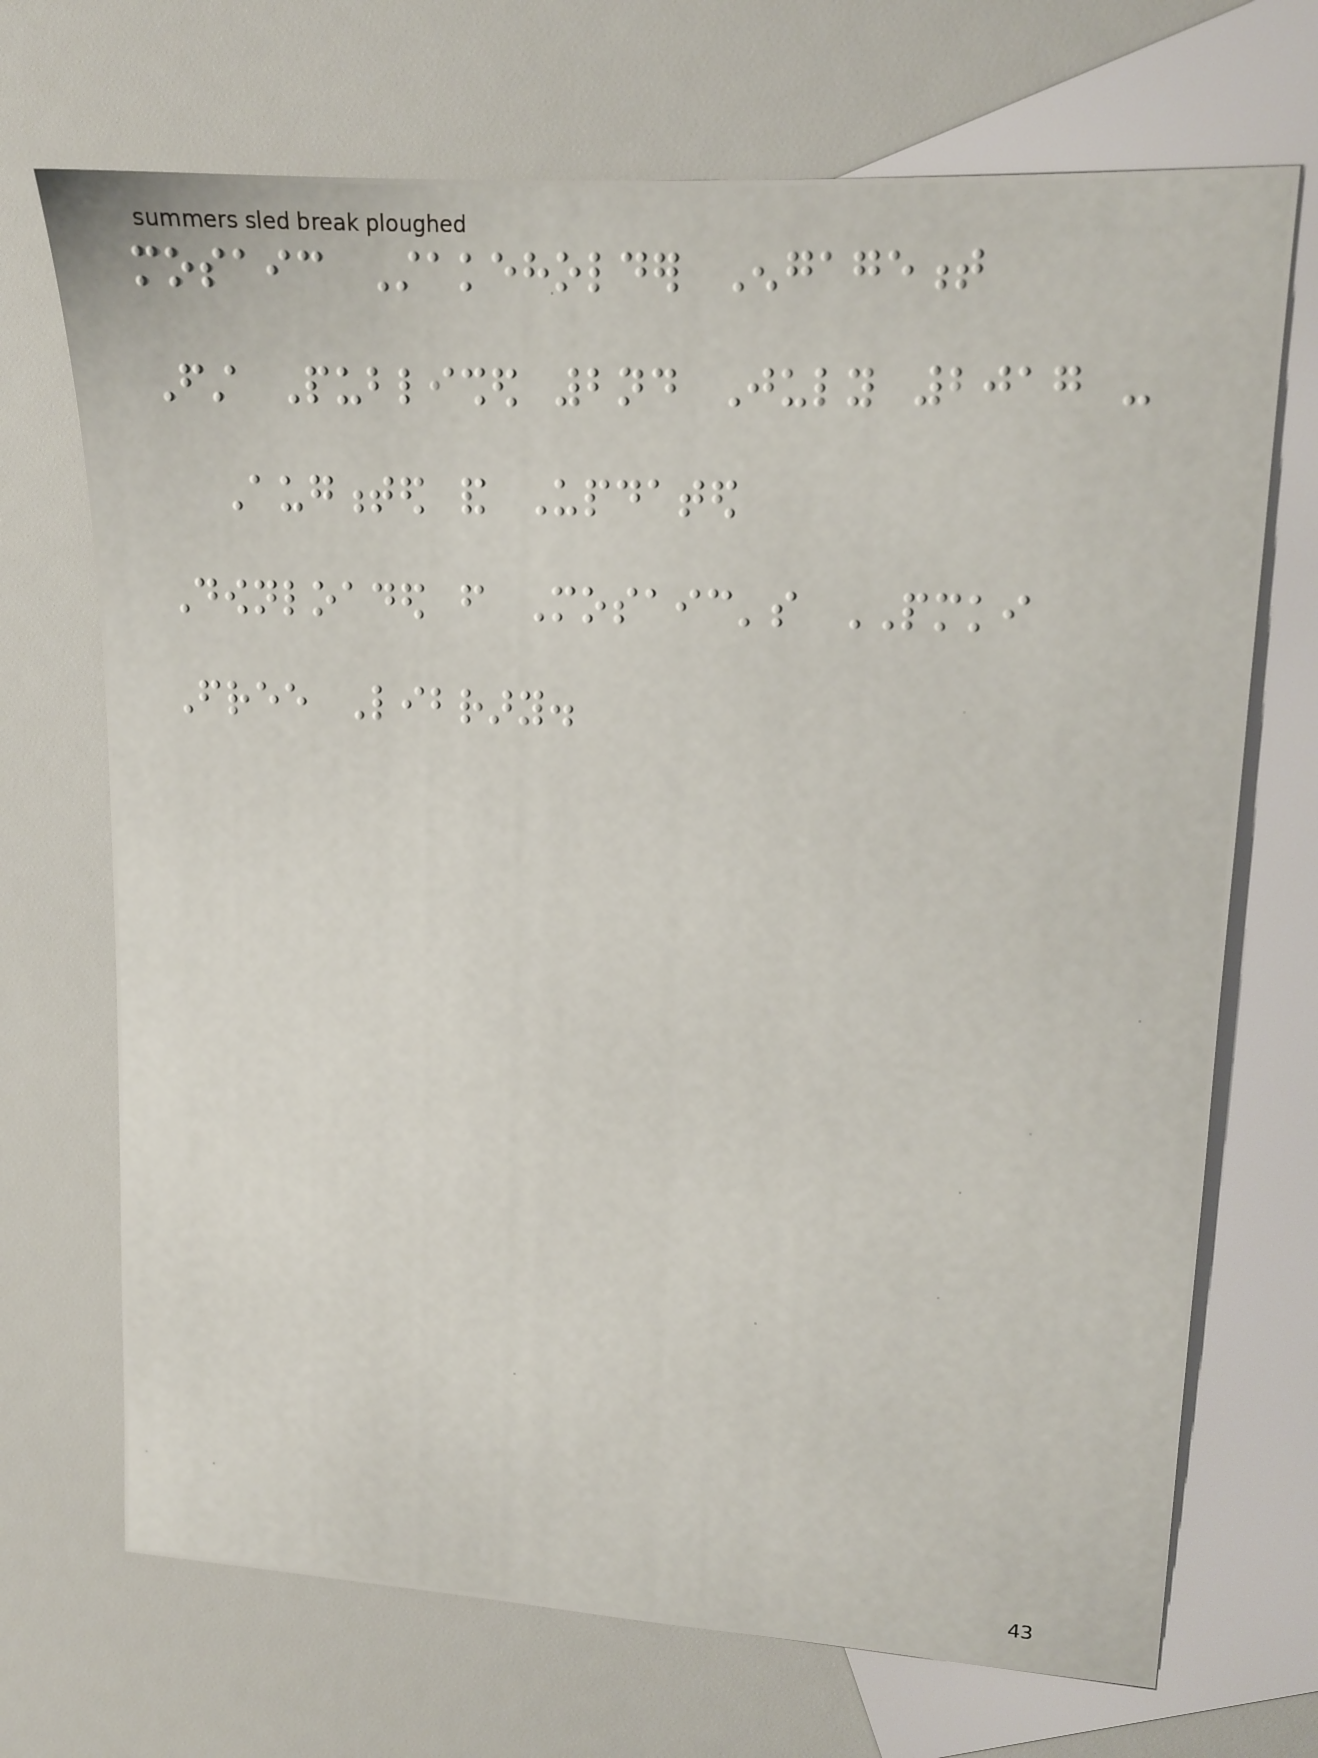mosaic Stakeholder Engagement
First Published 2nd July 2017 -
Augmented and Updated
Downloaded from Mosaic's PMKI
Free Library.
